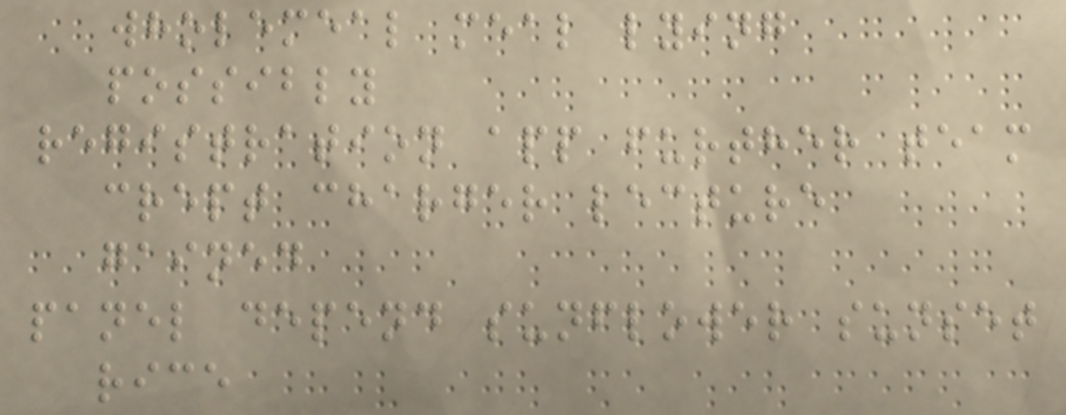wholemeal meal lying
possibly
registration app further team
crept charger lecture
gained
panel depend sunflower sunset
rice
